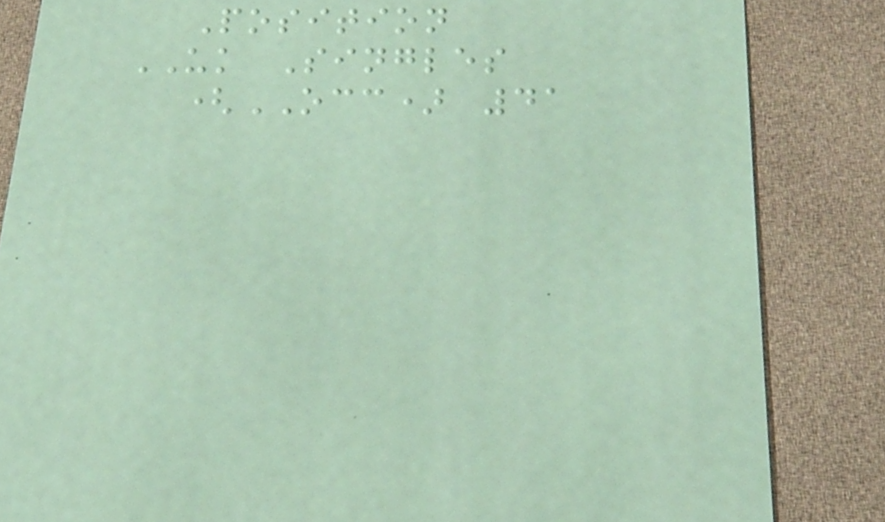Position
UK Singles
(OCC) 41
